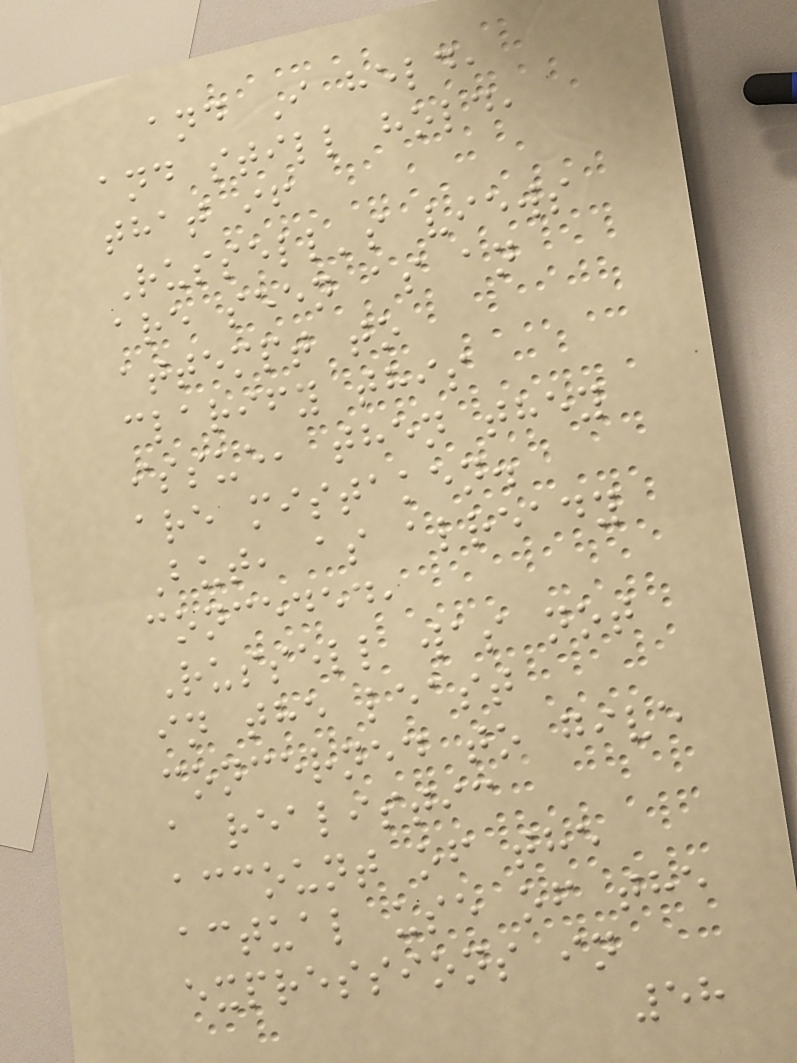and I held,
and still hold,
that if
Russell's views
are seen as an
attempt to
clarify this
issue, then they
are mistaken.
But, as already
conceded,
Russell was not
in the least
concerned to give
a realistic
account of the
actual use of the
expressions in
58
